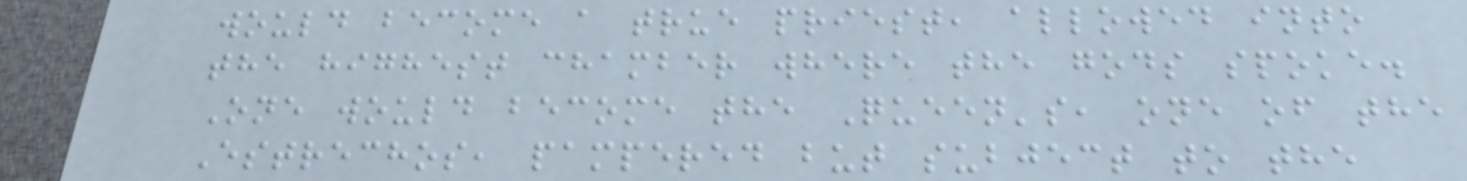would become a true priest, allowed into
the highest chamber where the gods spoke.
One would become the Queen's, one of the
Estrechos, pampered but subject to the
